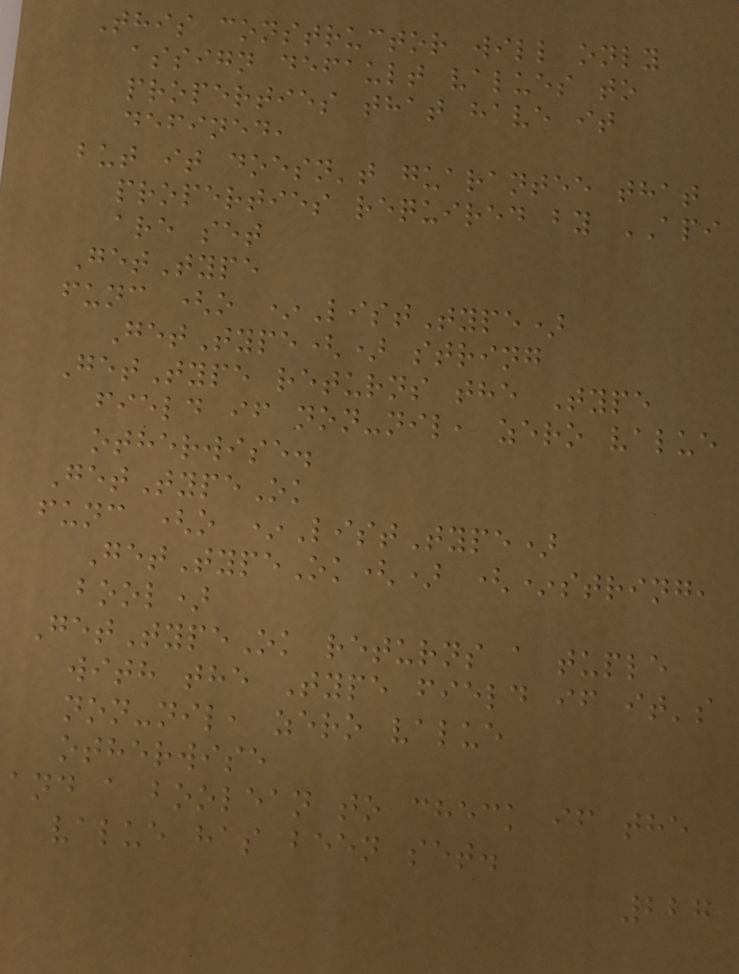This constructor will only
assign default values to
properties that have it
defined,
but it doesn't guarantee that
properties required by API
are set
GetType
func (o *ListType)
GetType() string
GetType returns the Type
field if non-nil, zero value
otherwise.
GetTypeOk
func (o *ListType)
GetTypeOk() (*string,
bool)
GetTypeOk returns a tuple
with the Type field if it's
non-nil, zero value
otherwise
and a boolean to check if the
value has been set.
227
